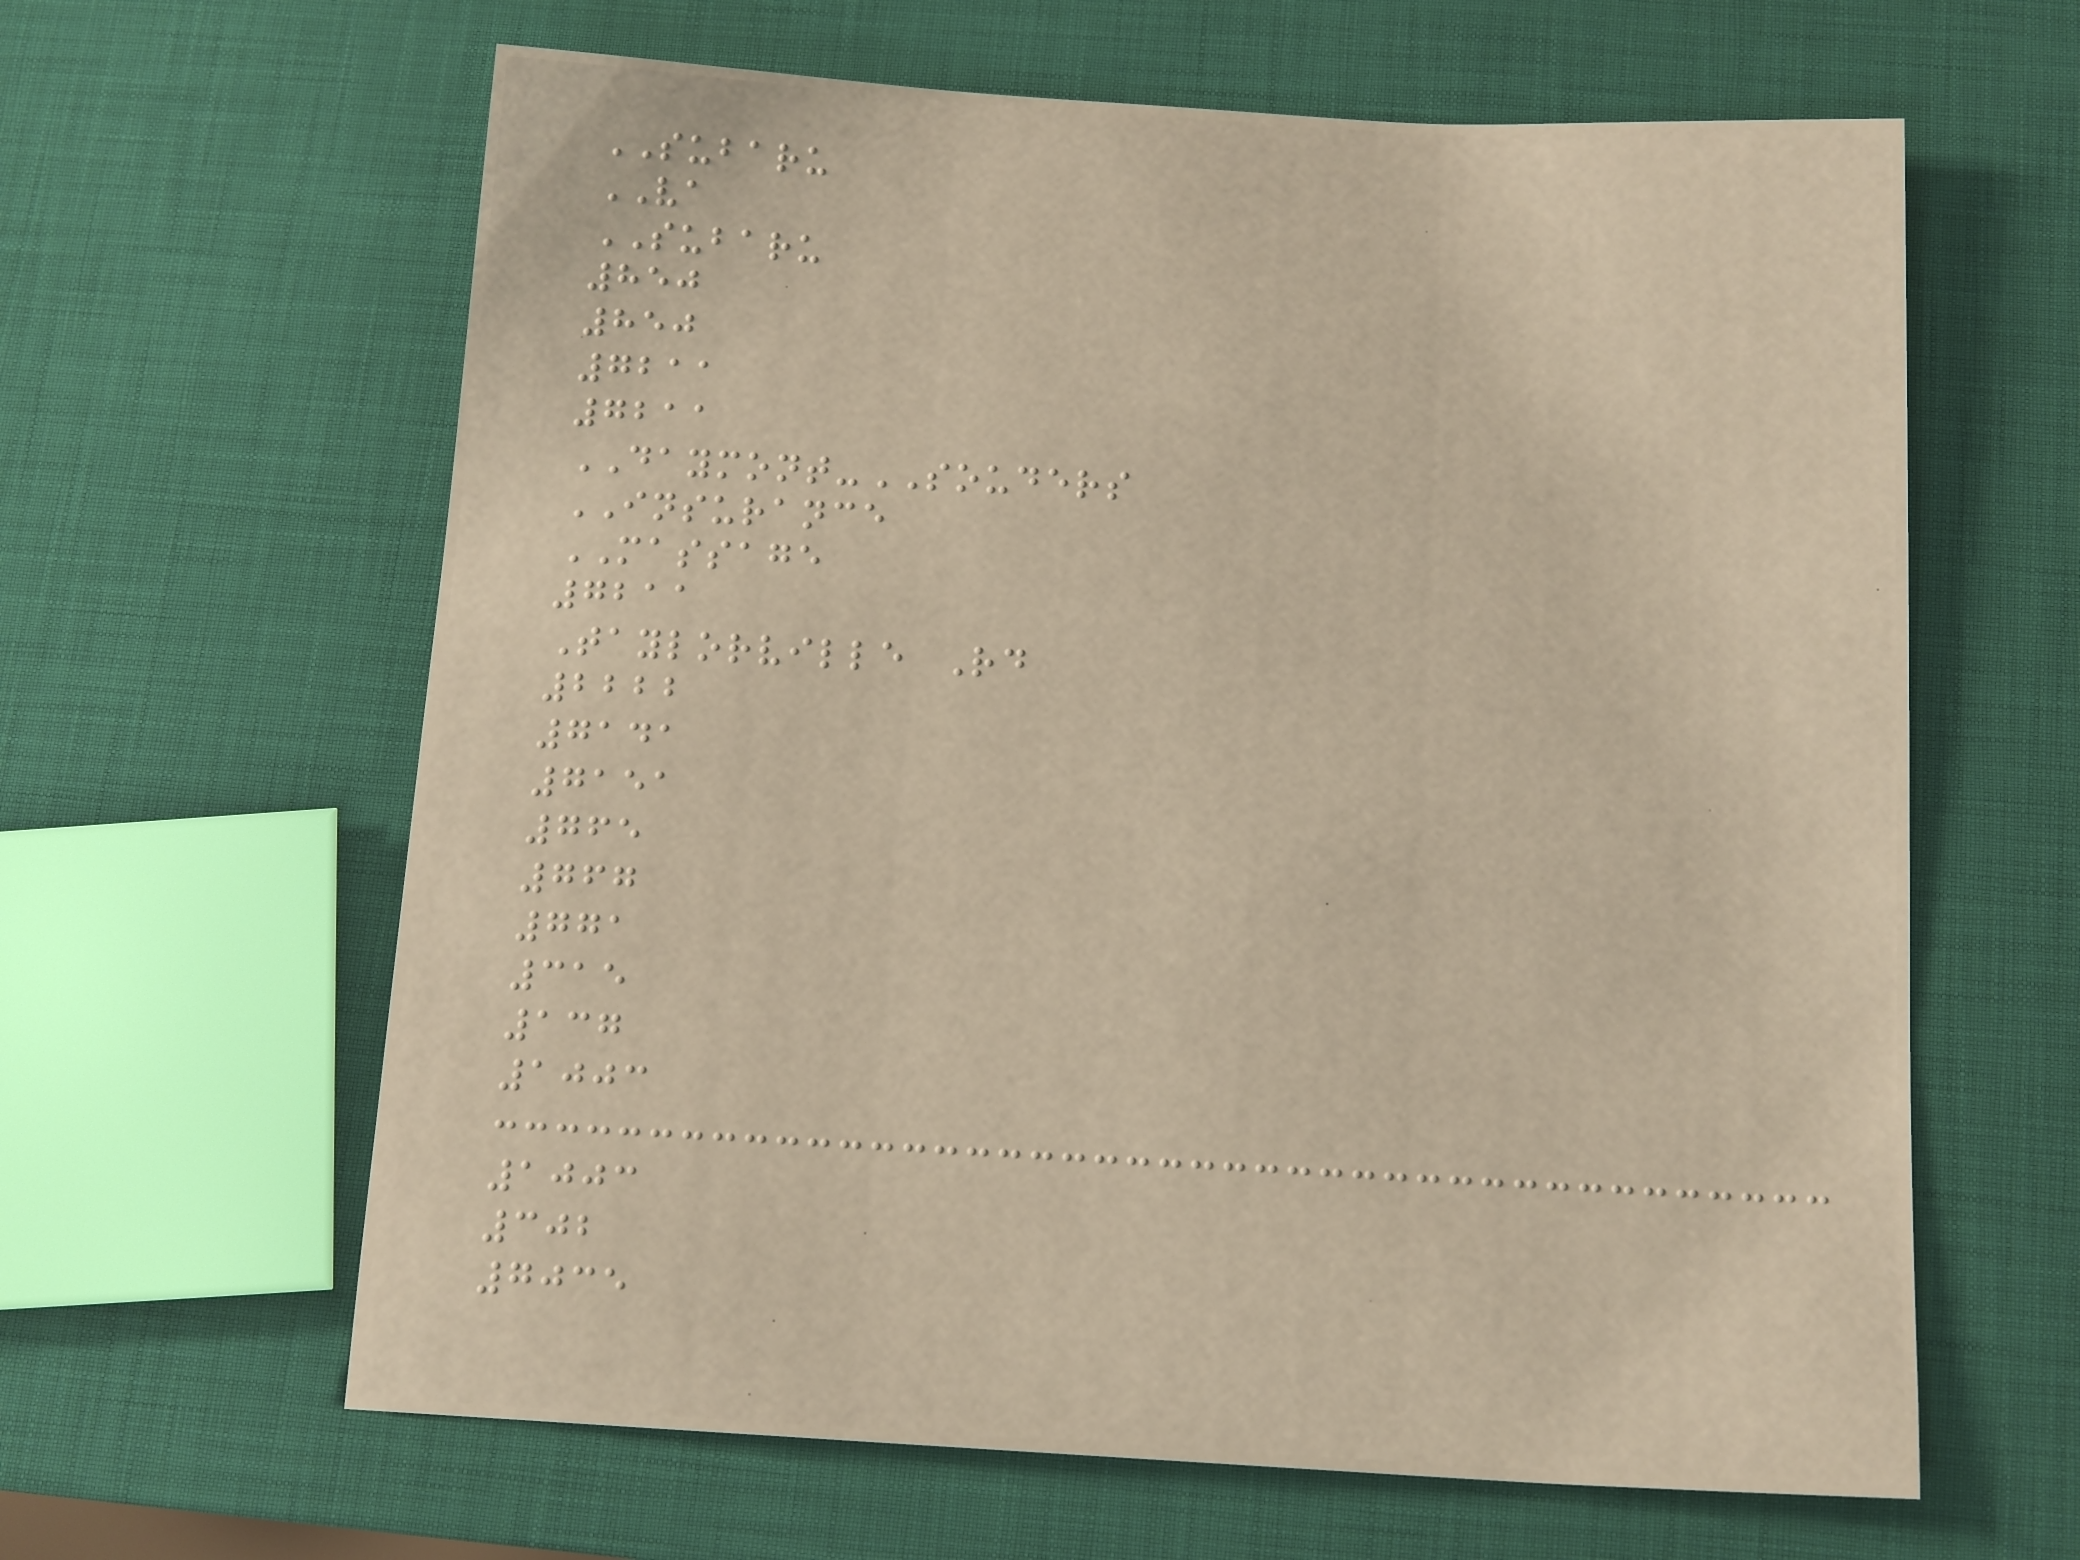SUBARU
VA
SUBARU
850
850
7211
7211
DAYMONT-SOUDERS
INSURANCE
MASSAGE
7211
Taylorville Rd
2222
7141
7151
765
767
771
315
137
1003
1003
302
7035
